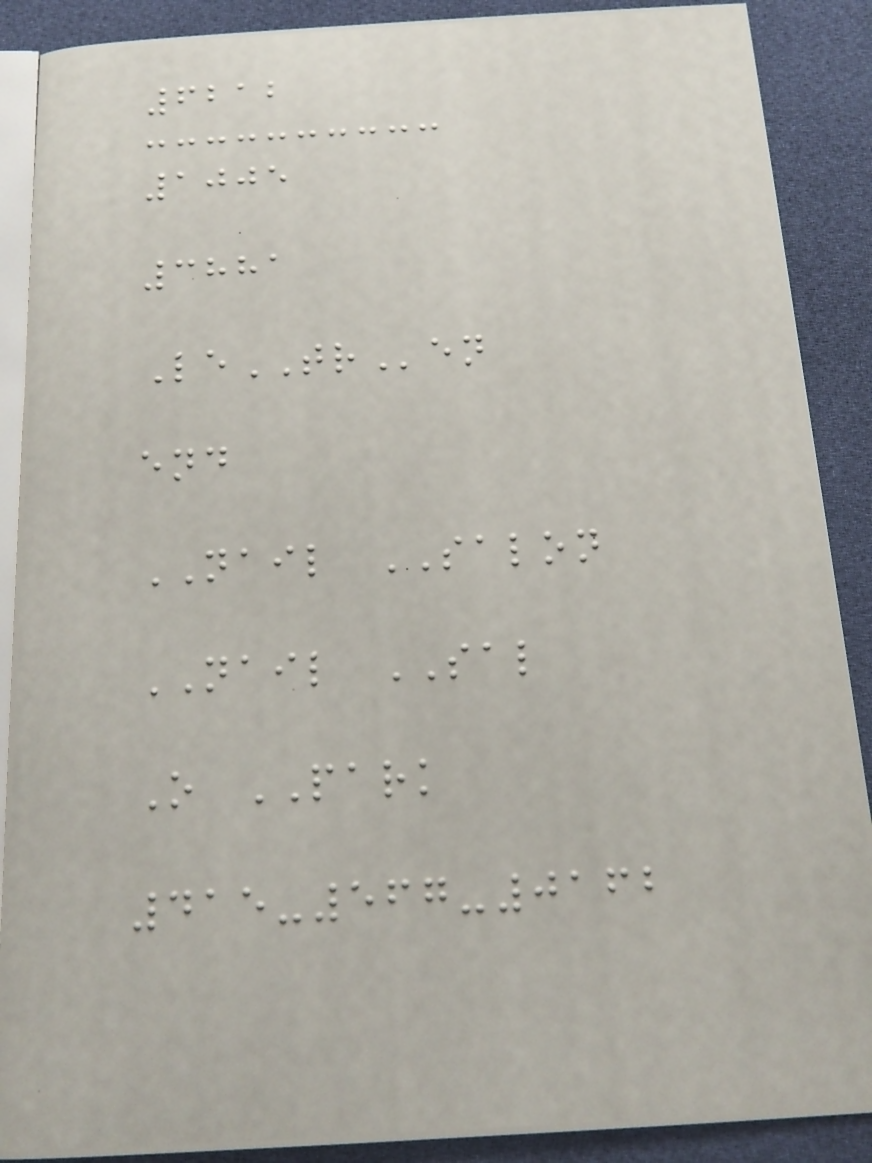6212
1005
3881
LeTRen
end
NAIL SALON
NAIL SAL
O PARK
415-567-0162
